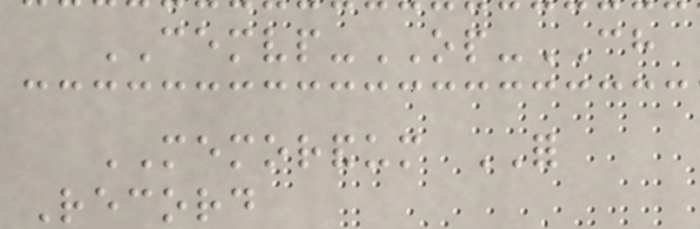CEMVP-OP-CH
MEMORANDUM FOR
Record
